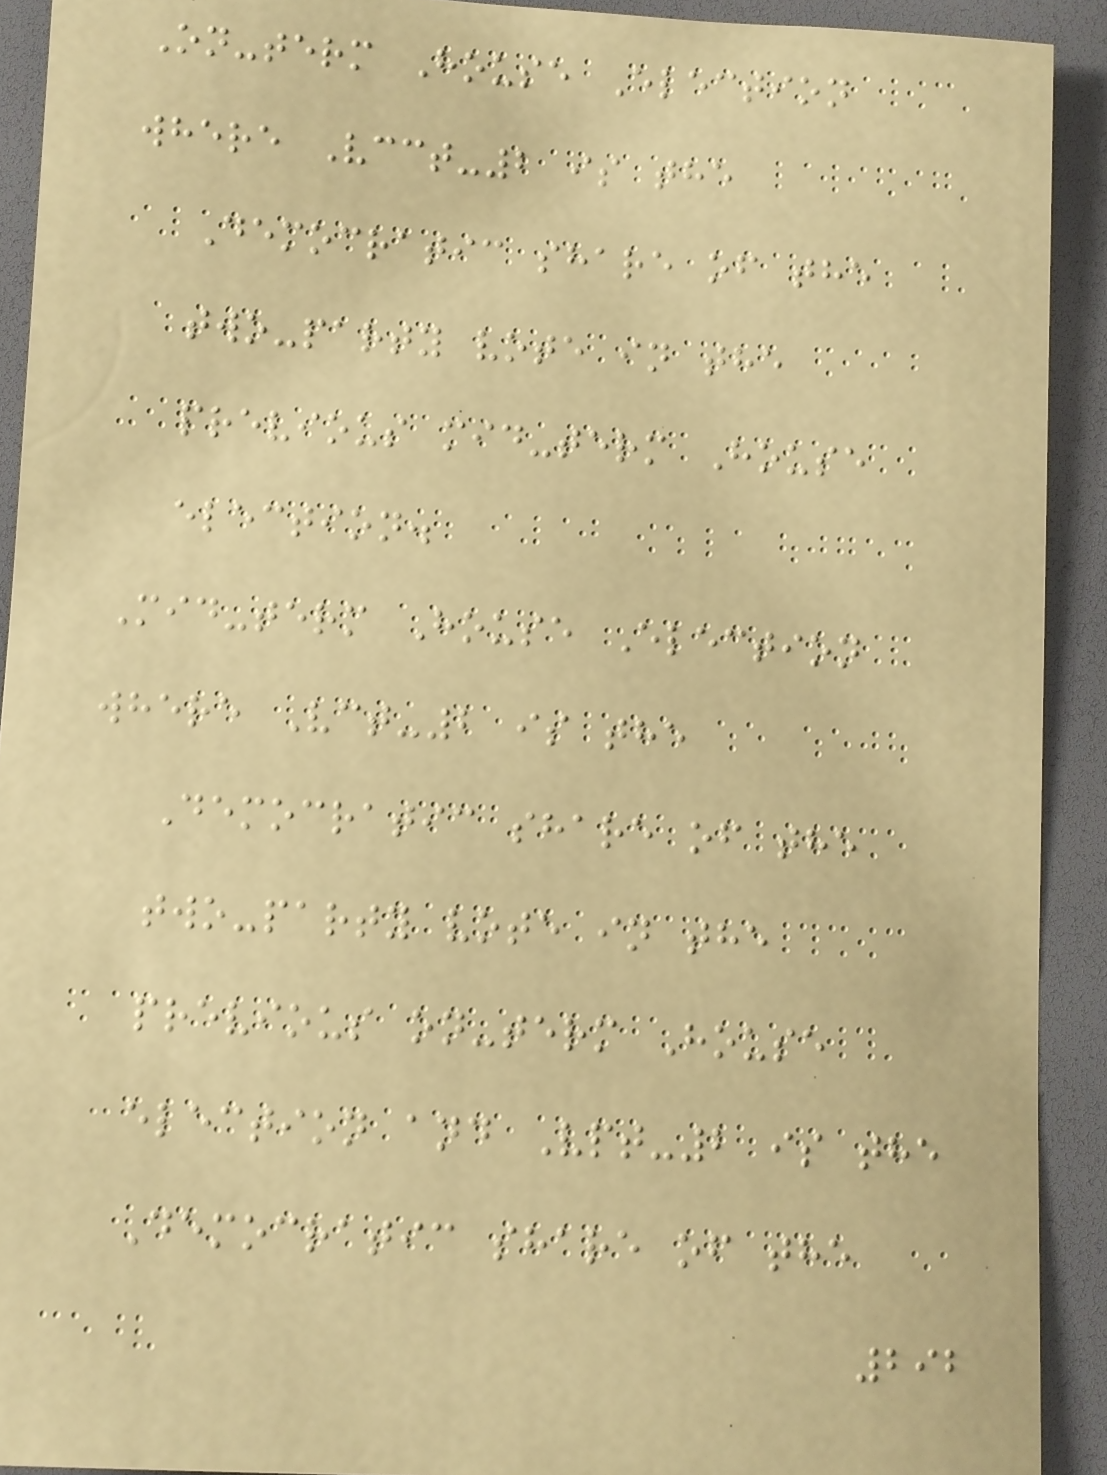On-term House Election
where Vcct-2 is the
Democratic share of the
two-party vote in the
previous mid-term House
election.
Mid-term House Election
where Vct-2 is the
Democratic share of the
two-party vote in the
previous on-term House
election and Vpt-2 is the
Democratic share of the
292
